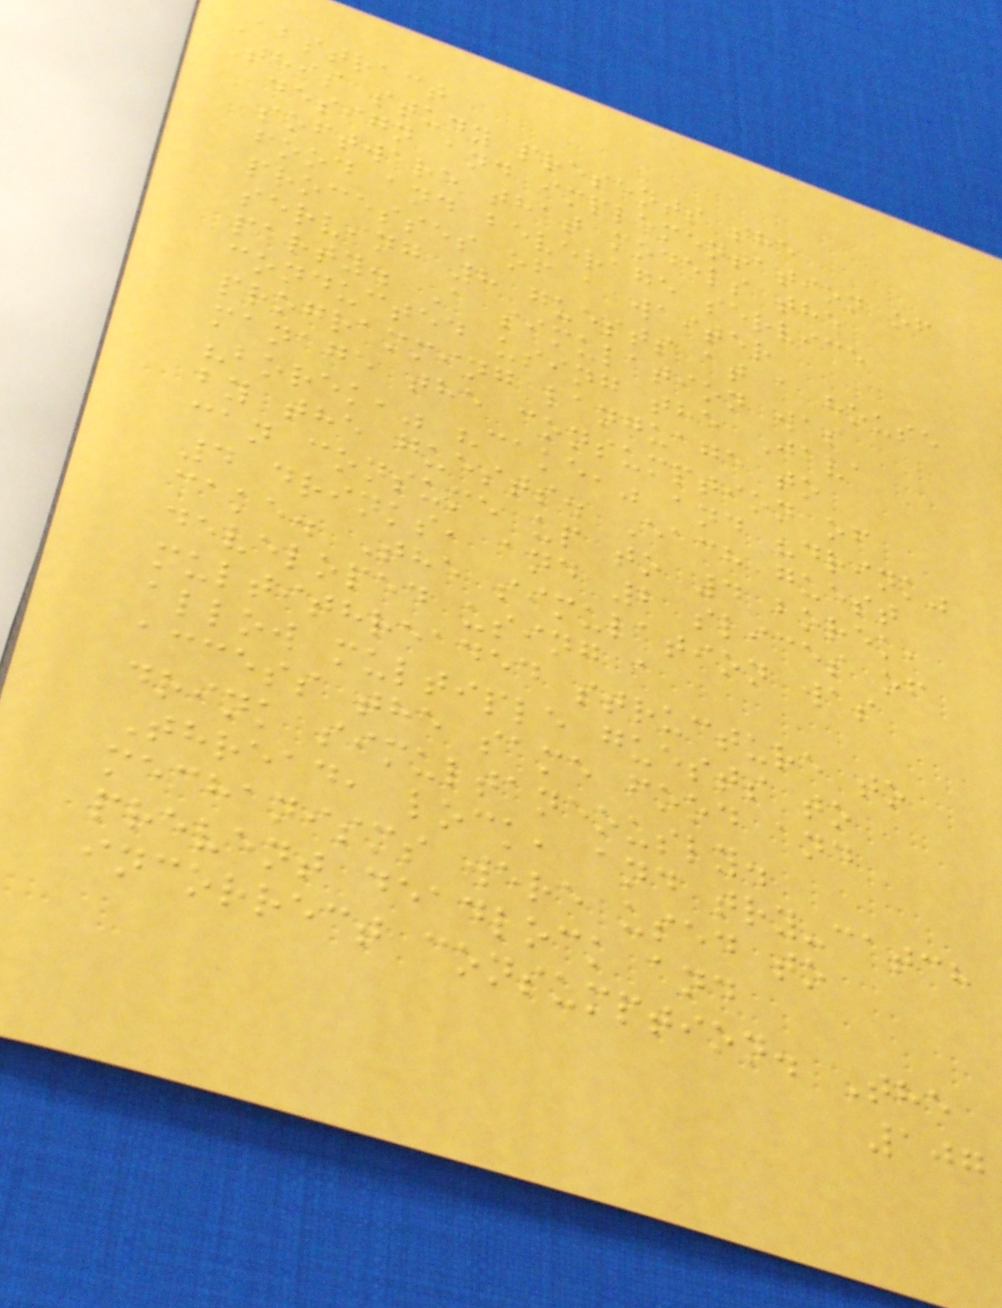Abstract
This study presents the
design and implementation of
software that models the
food and beverage service
processes of a waiter
serving 8 guests at a house
party. A simulation was
conducted using the Java
programming language to
manage the consumption of
"borek," "cake," and "drink"
by the guests. Each guest
can consume up to 4 borek,
4 drinks, and 2 slices of
cake. The simulation was
developed using a
multithreaded structure to
allow multiple guests to
access the same food and
drink simultaneously.
Thread, lock, and try-catch
mechanisms were used to
prevent deadlock and
incorrect consumption. The
107
